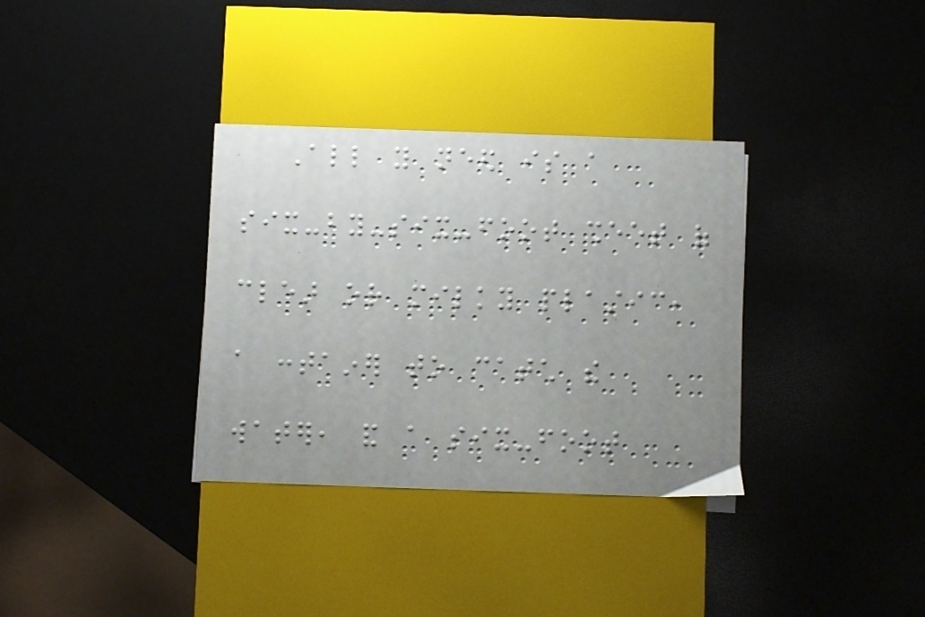All you need is a
six-by-six-foot sheet of
clear or milky plastic,
a container to catch the
water, and a six-foot
